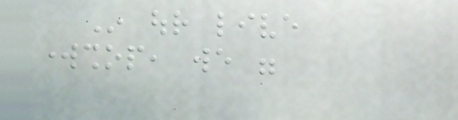In our live
workshop, we were
